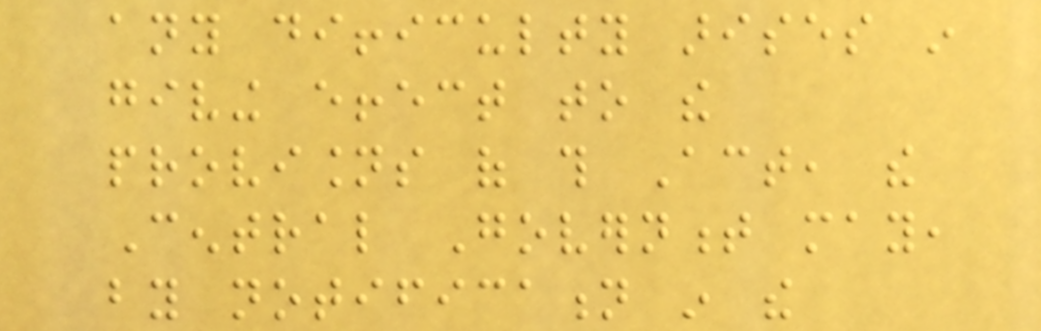any difficulty arises in
giving effect to the
provisions of this Act, the
Central Government may,
by notification in the
